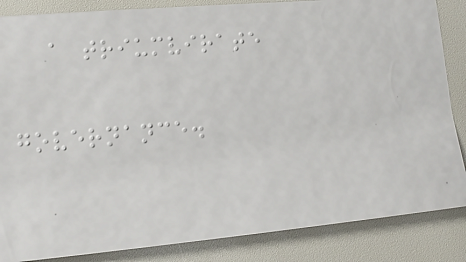a triumvirate
governance.
